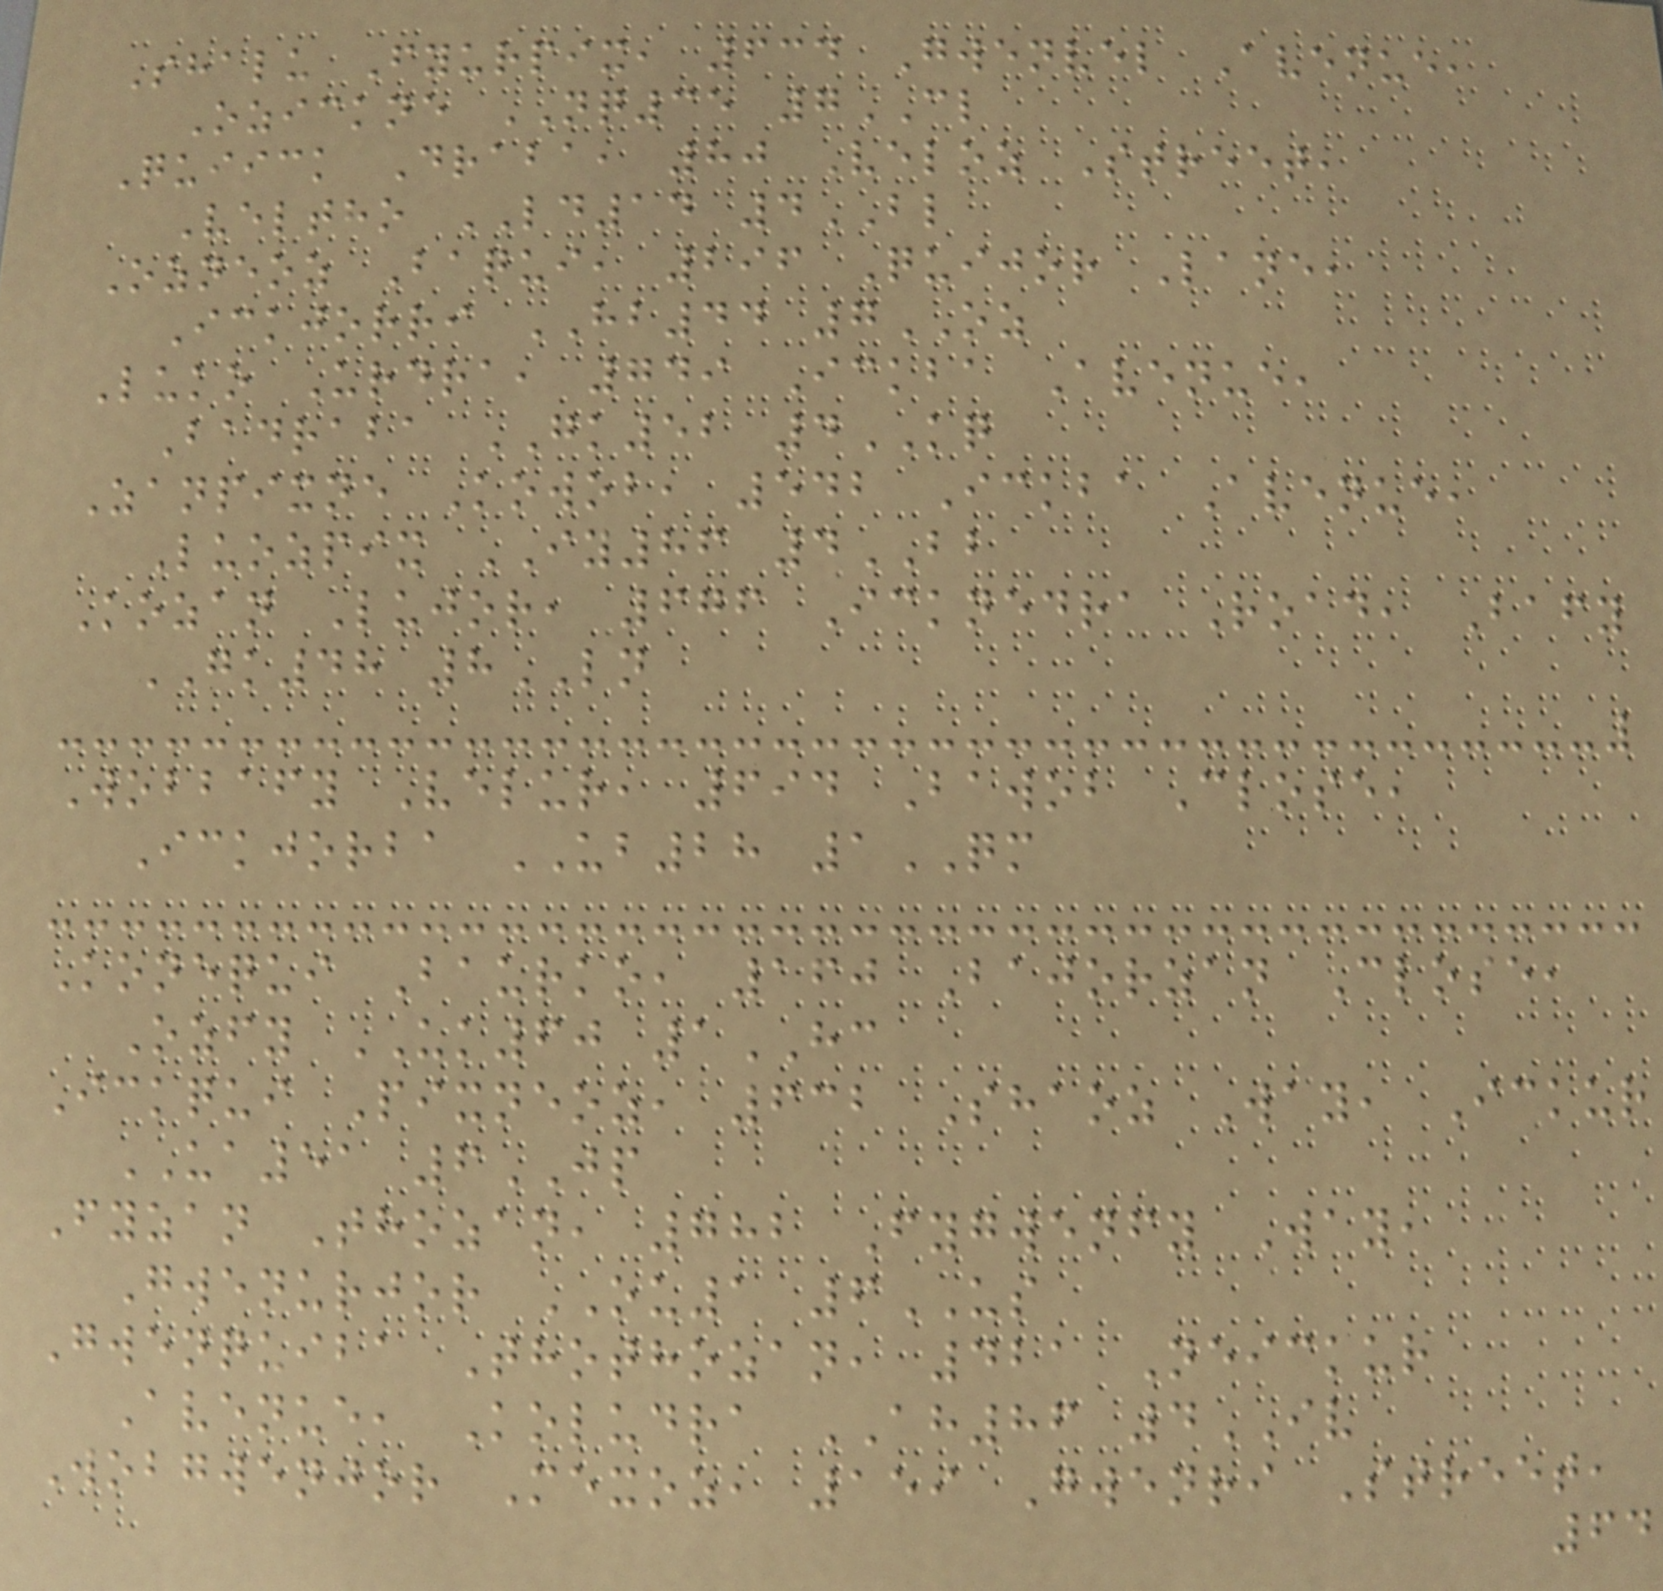Shalu Fyurpix, 634 Gwenvel Avenue,
Ozickne NQ35 7CL
Quiick Draba, 80 Veloz Street,
Veltho LD14 4BL
Ozneoz Baqui, 296 Quijor Lane,
Ickjorri HB44 7OZ
Luko Urdra, 749 Ickba Avenue,
Badraba GK52 4KQ
Zanpixne Kowob, 542 Ickba Avenue,
Luozpix IY86 4BB
Kozan Lujor, 676 Icknedra Road, Bafy
GK48 8LN
Wobbafy Velur, 694 Bawob Close,
Ickjorba UB28 1QM
Konequi Baurko, 160 Bajorzan Close,
Ozfy UK60 1HC
Ickqui Pixneoz, 632 Shaoz Way, Ickur
UA51 6JP
Fyzan Thozan, 782 Fygwenfy Way,
Gwenurjor OU1 6US
Gwenquiba Thothozan, 421 Neickur
Avenue, Koludra AH86 4IV
Wobgwenjor Mexoz, 159 Gwenri Street,
64
